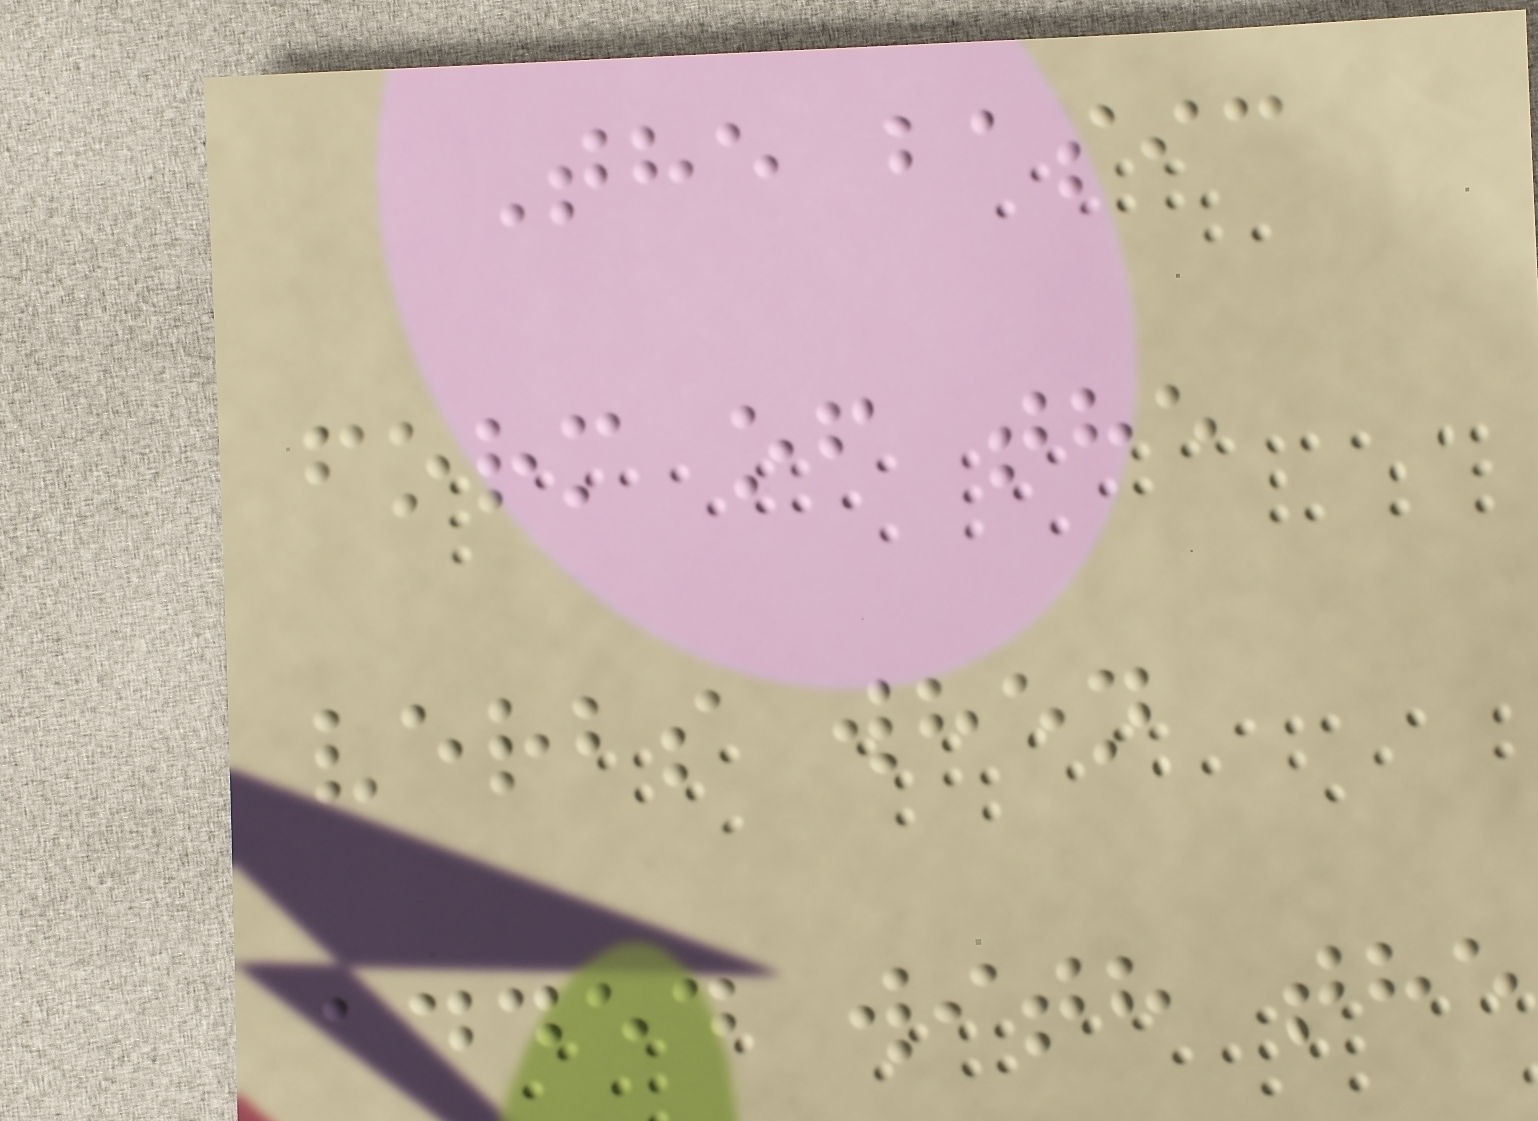The basic
form of the
verbs when
added with the
